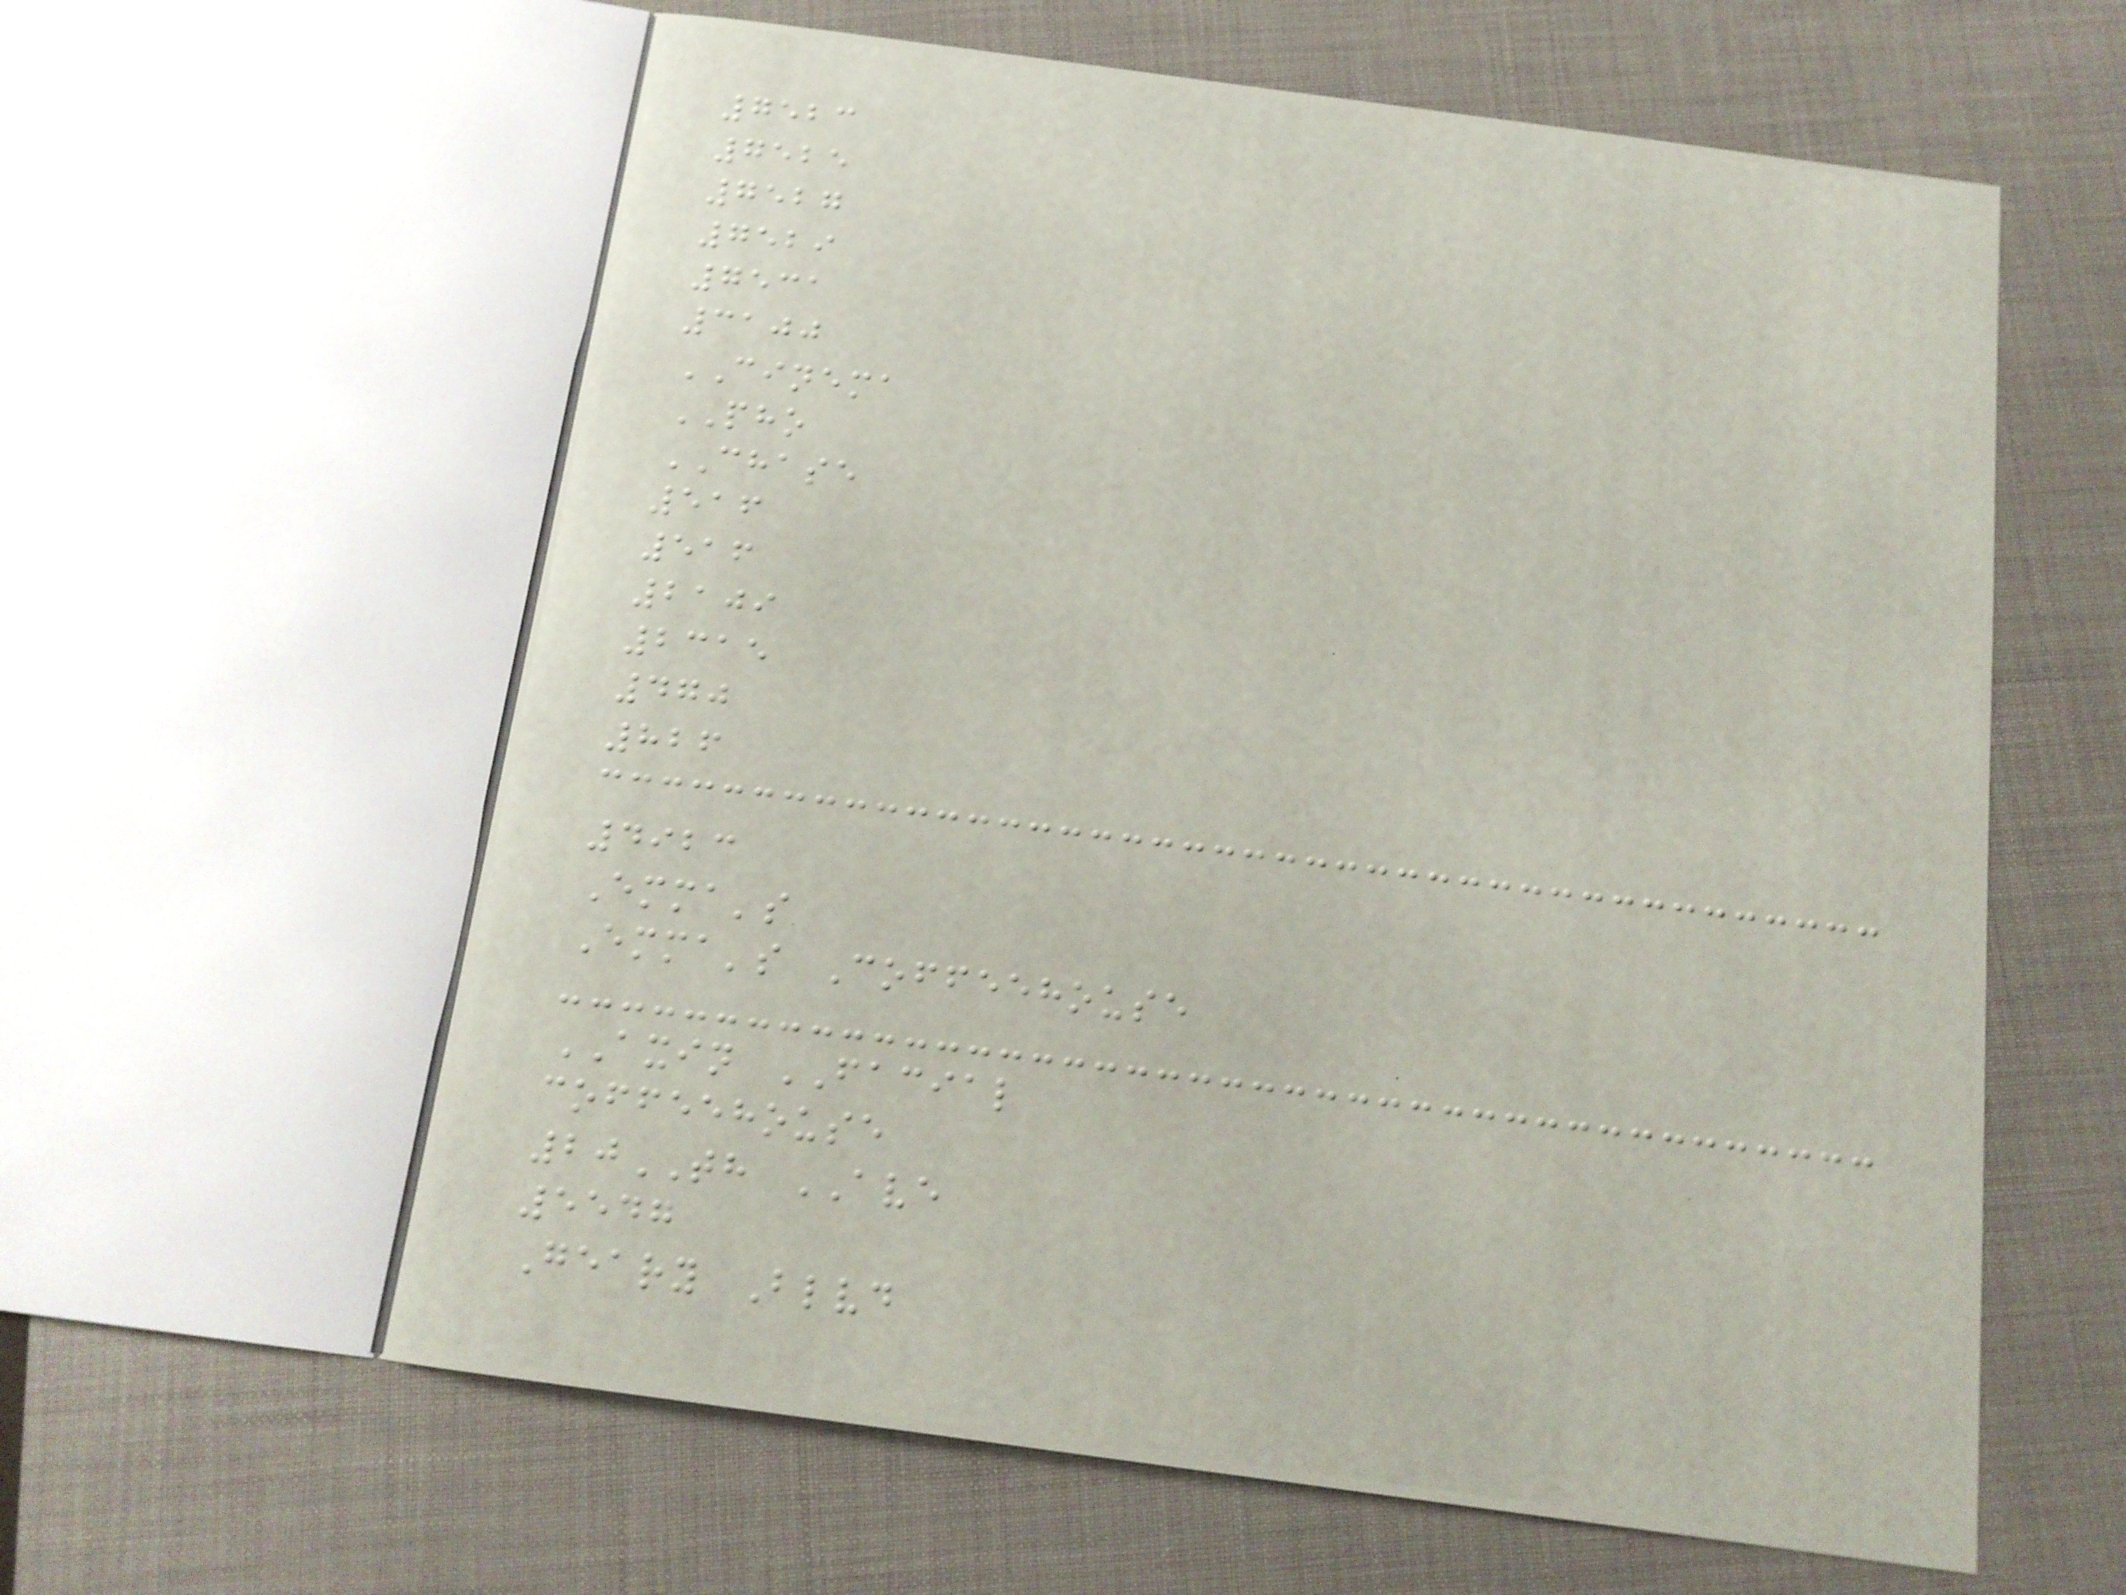7523
7525
7527
7529
7531
3100
CINEMA
PHO
CHASE
516
516
2109
2315
470
826
4923
Emma's
Emma's Coffeehouse
AXIN FACIAL
coffeehouse
20TH AVE
5547
Geary Blvd
